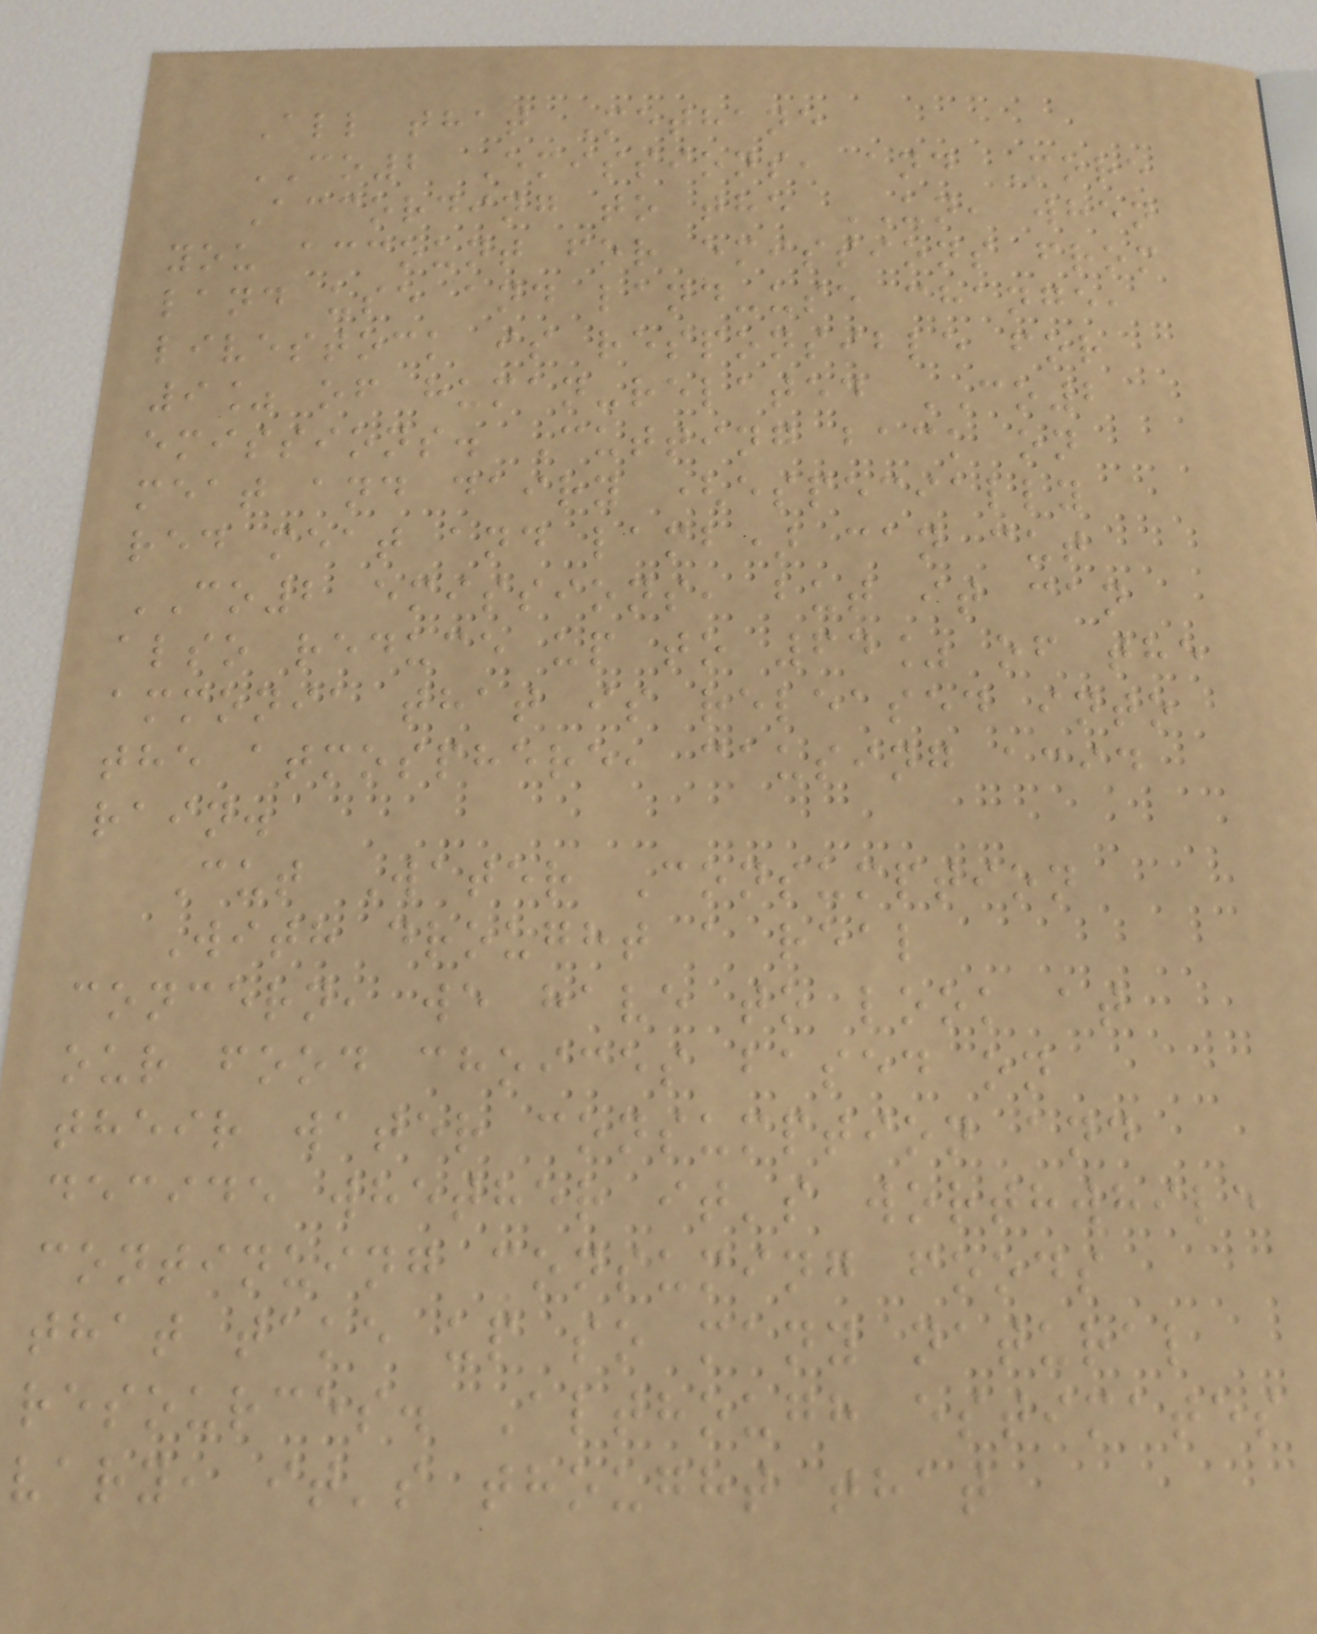All that Methane
CO2 Emissions, and More
According to the UN, when
you account for emissions from
land use and land-use change,
livestock is responsible for
9% of human-related CO2
emissions. Cutting back on
meat and dairy (especially
red meat and lamb) can cut
CO2 emissions, but it can
also reduce up to 64% of the
ammonia that is released into
the atmosphere, causing acid
rain.
Cut Water Consumption
With drought a real
concern, we have to look at
our food choices based on
their water consumption and
decide whether it's worthwhile
continuing consuming foods
that take up so many natural
resources. Although estimates
vary, it's thought that
